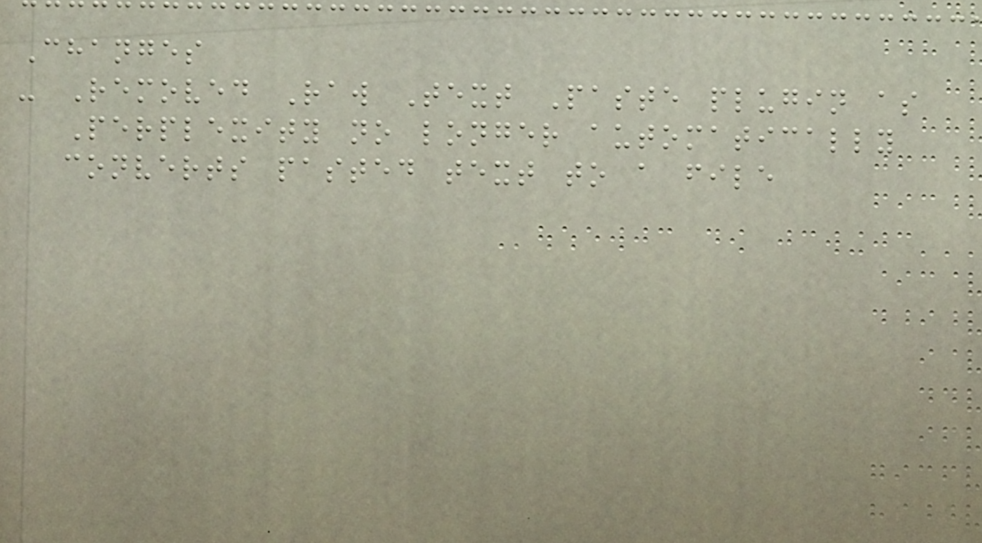Changes
- Removed Raw Text Paste plugin as
Perplexity no longer automatically
converts pasted text to a file
